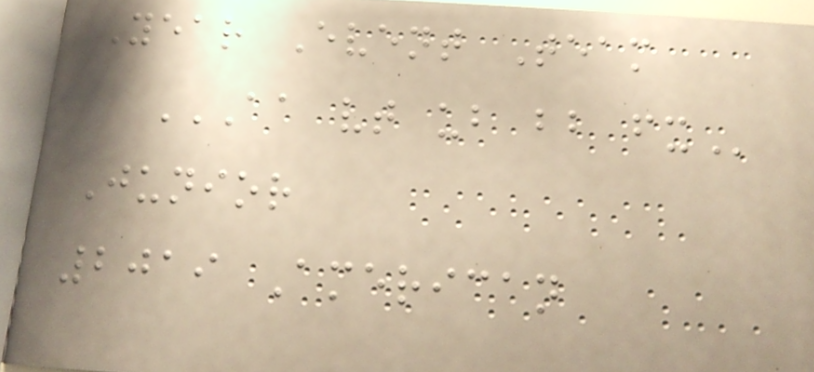Year Event Team
AA VT UB BB FX
Junior
2019 American
